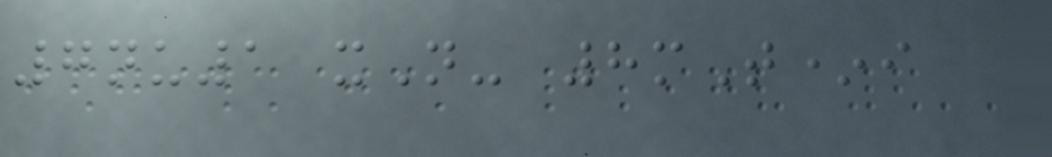7nu1 xN- 8mT*i
